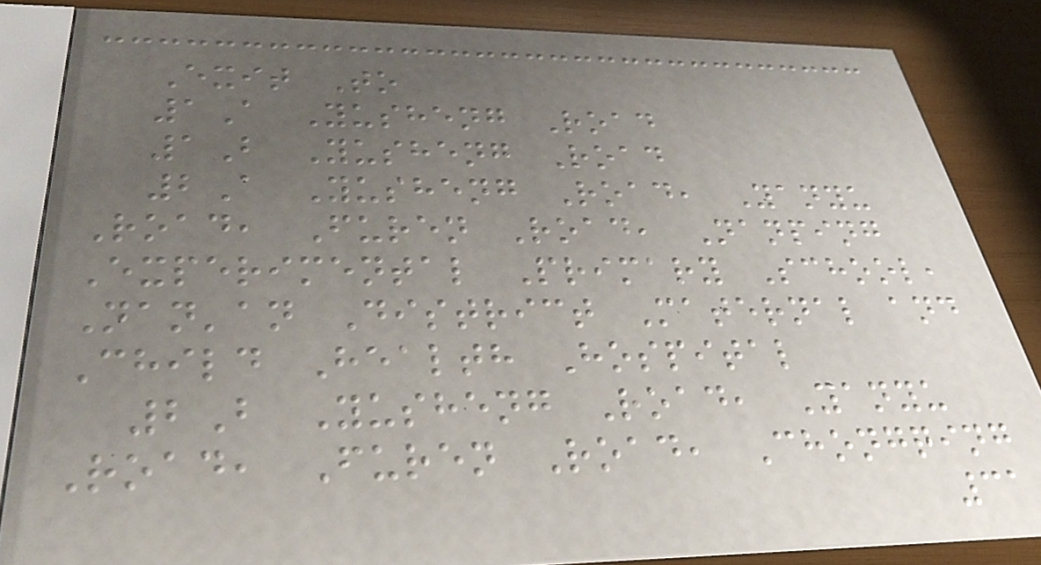Exit To
1A Yusheng Road
1B Yusheng Road
2A Yusheng Road, Yanyu
Road, Furen Road, Nanping
Experimental Primary School,
Nan'an District Maternal and
Child Health Hospital
2B Yusheng Road, Yanyu
Road, Furen Road, Chongqing
31
